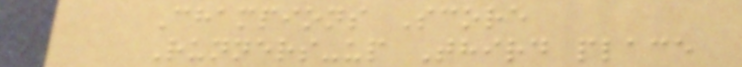Champions Score
Runners-up Third place
